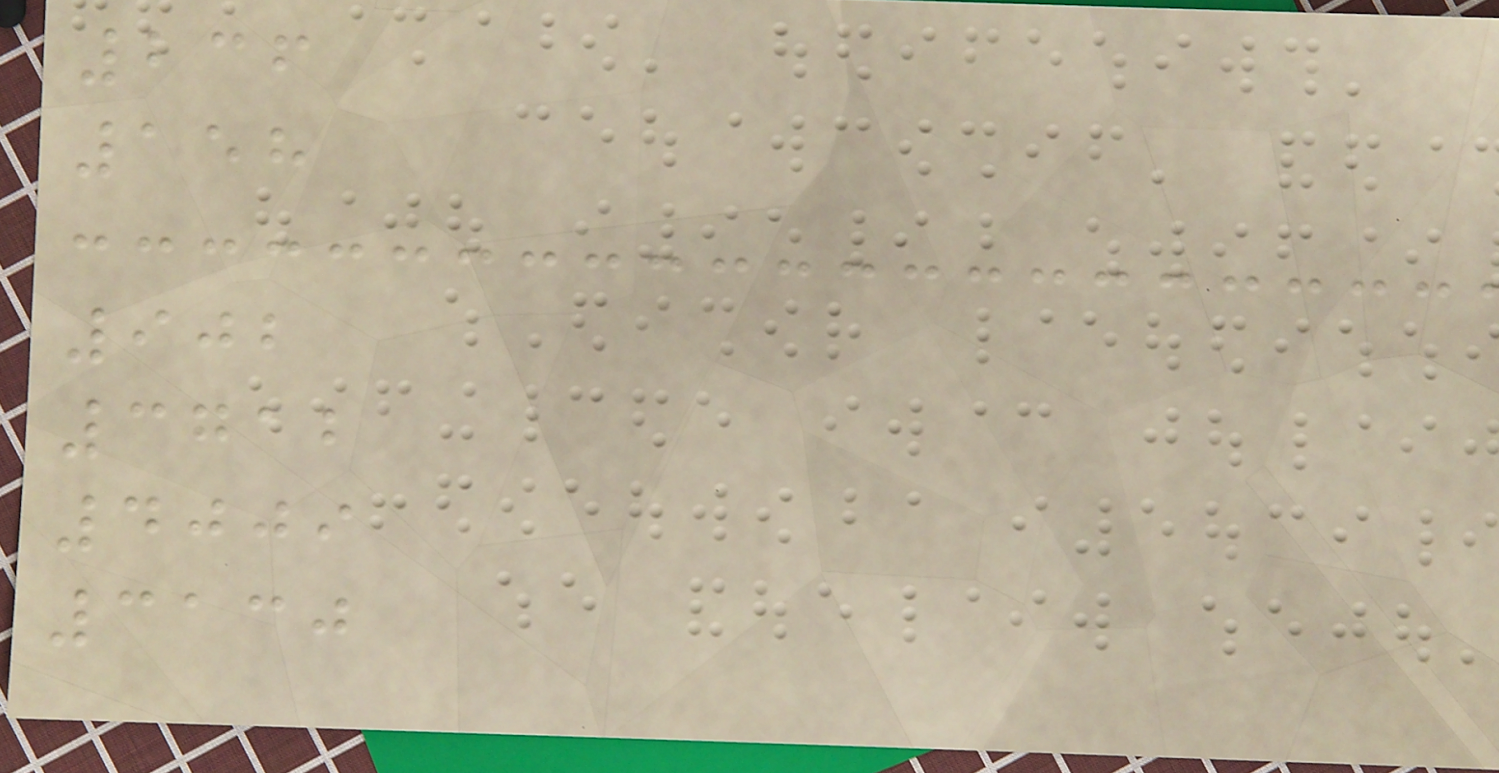236
158
902
3712
4009
3130
